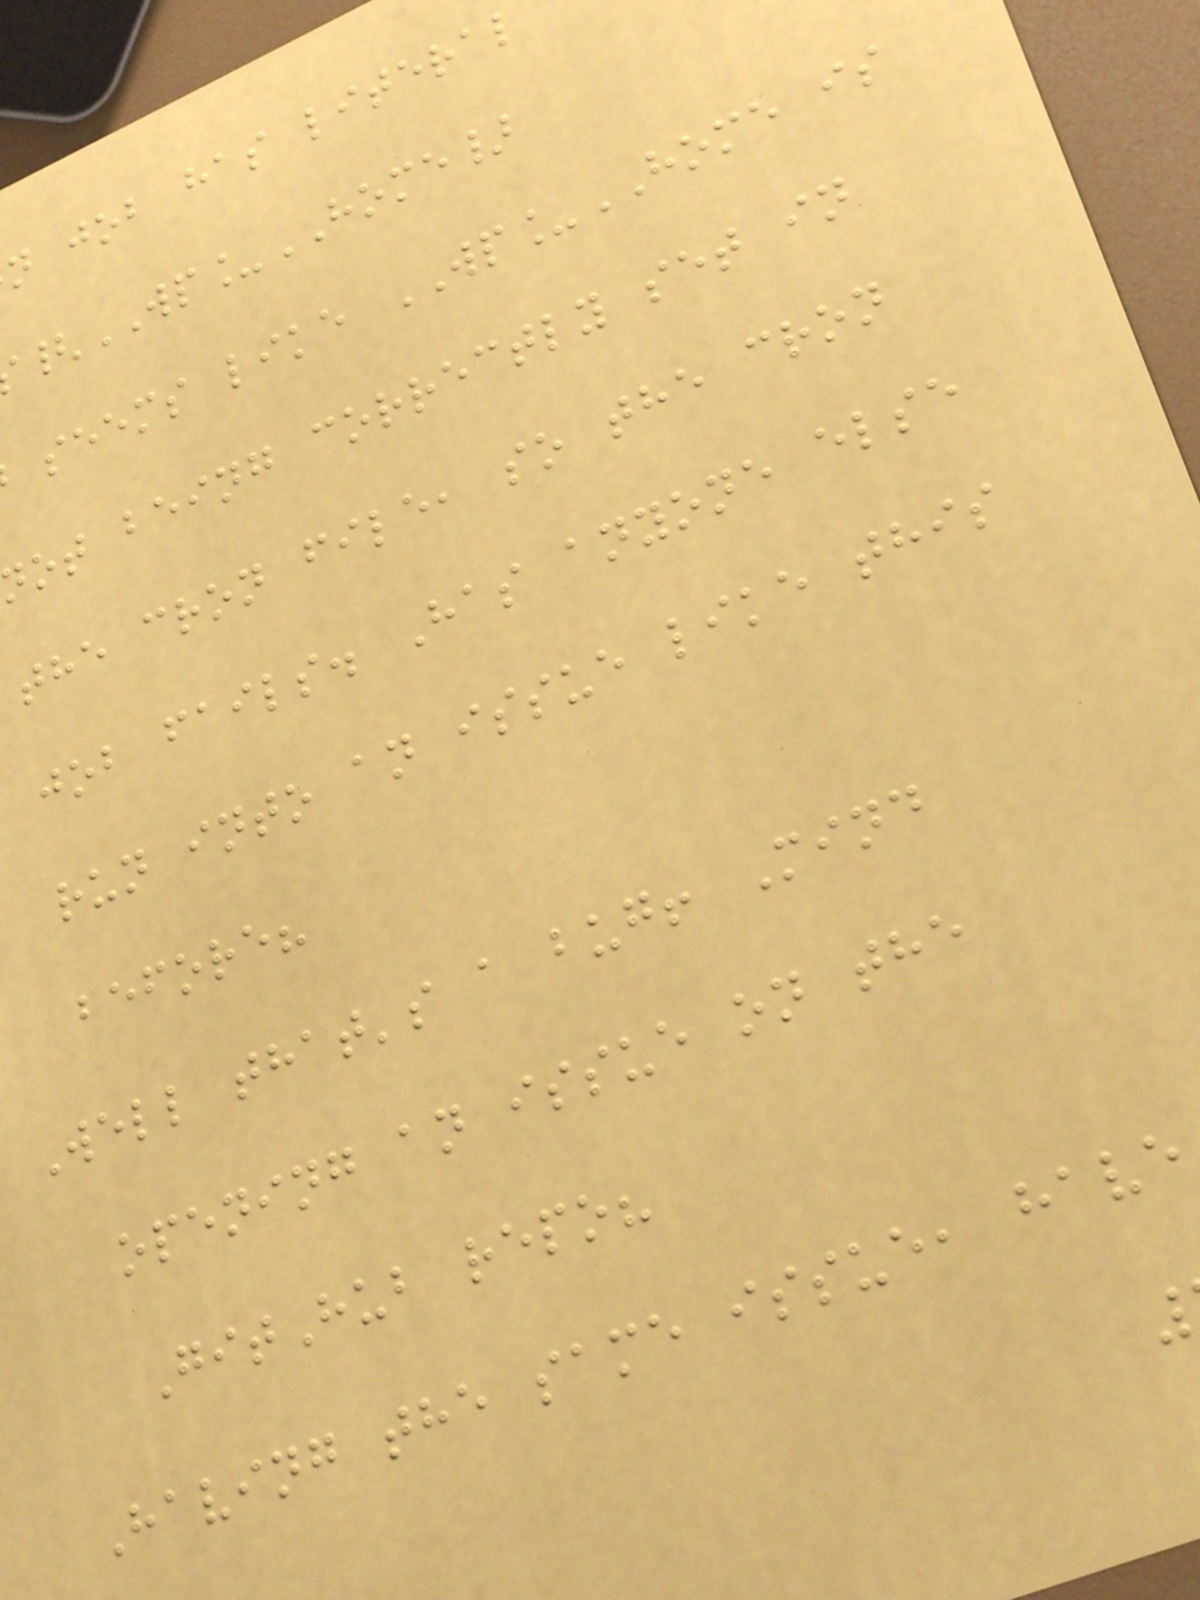n job has literal
{WP_HOME}
seems like WP_HOME is
ot being correctly set in
the cron file, so the cron
job fails. Has anyone else
run into an issue like this
before?
Well that's a bug! Mind
opening an issue on the
GitHub repo?
Having the same issue, have
